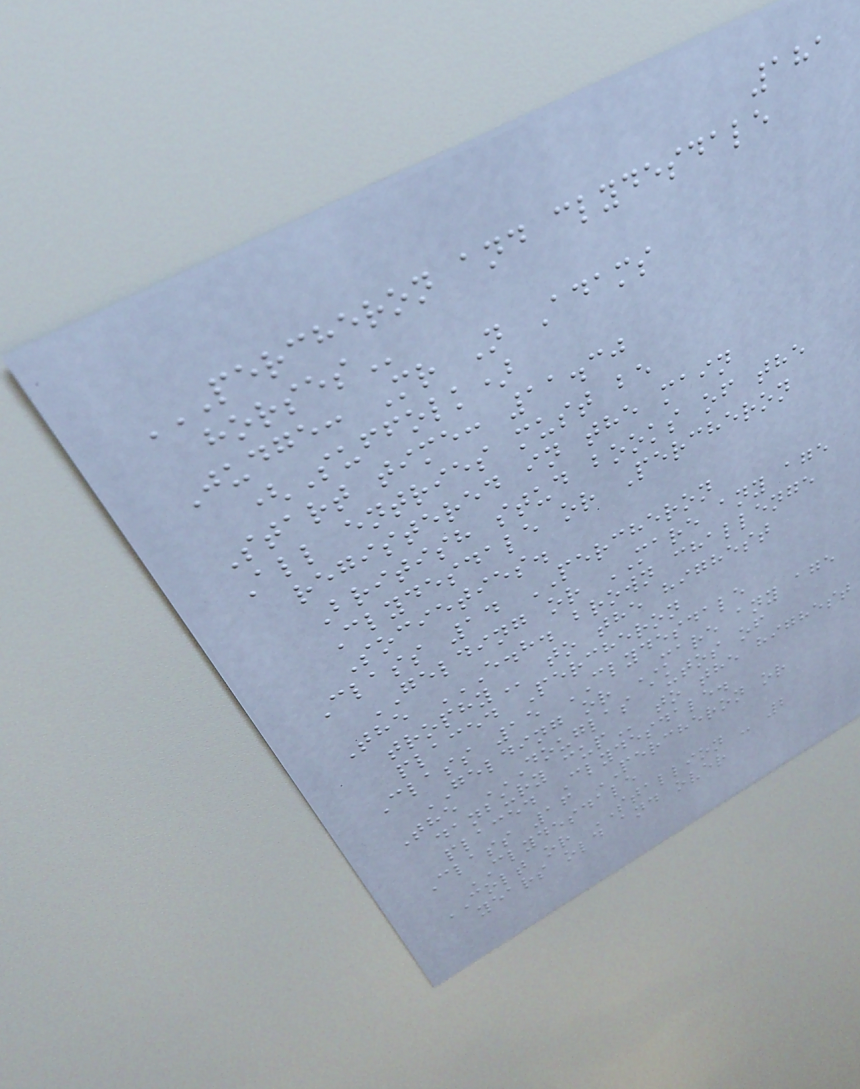181
PERCHERON AND CLYDESDALE
HORSES
Judge: Mr N Adams
(Suffolk)
Start time: 11.30
All entries must be
registered in the main
British stud books of the
Clydesdale or Percheron
Societies.
Class 14 PERCHERON
GELDING or MARE any age
The E.H. BROWN CHALLENGE
TROPHY to the highest
placed Percheron
Class 15 CLYDESDALE
GELDING or MARE any age
The DOUGLAS AUTOS OF
DANBURY CUP to the highest
placed Clydesdale.
Class 16 PERCHERON or
CLYDESDALE
COLT or STALLION - 2
years old and over
